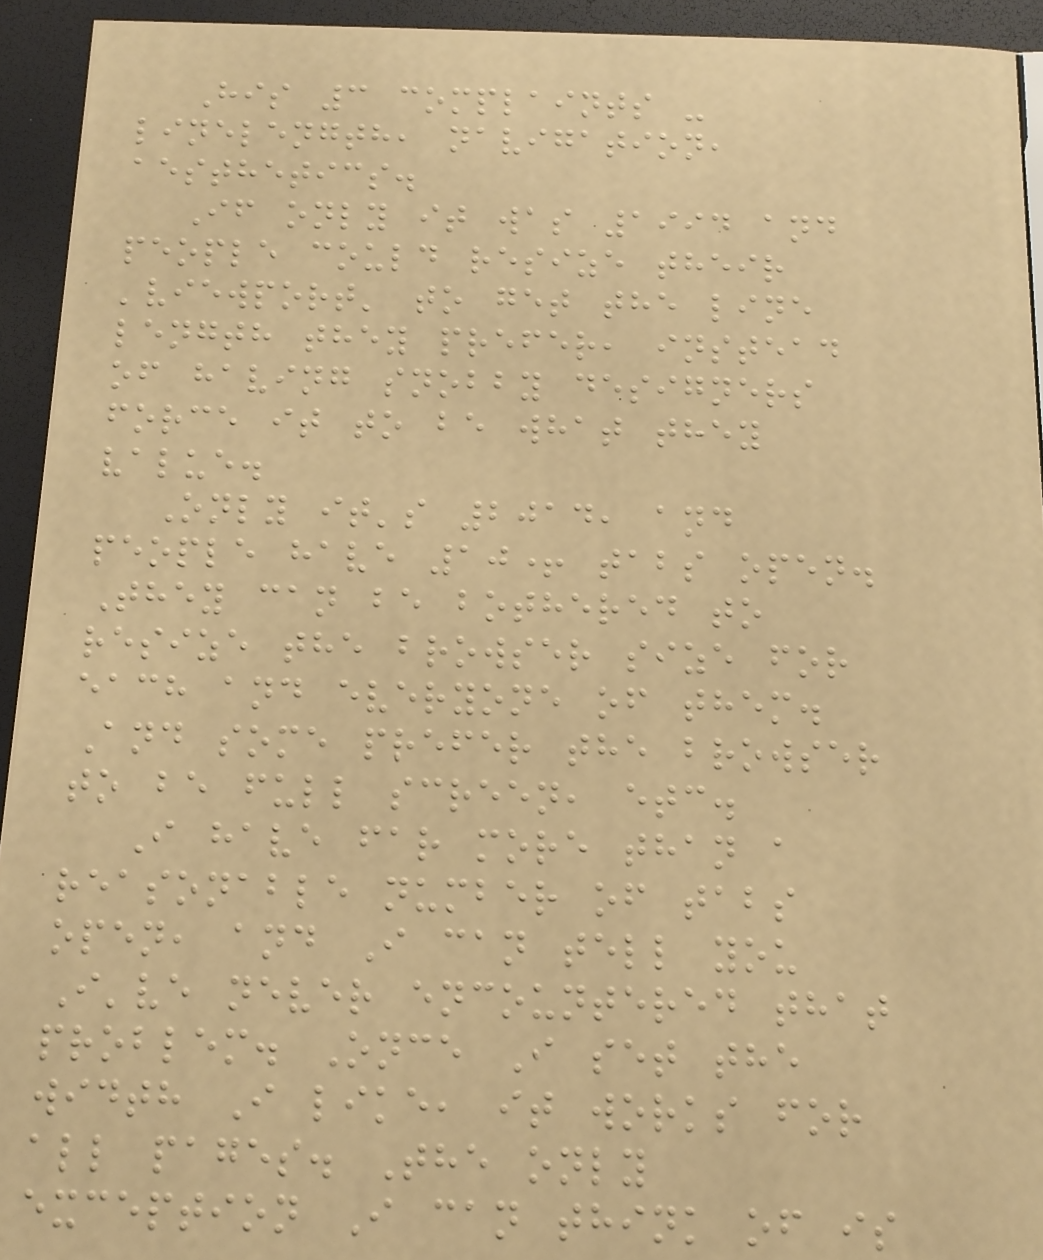His 3 complaints -
linelength, navigation,
aesthetics.
If only it was 1994 and
people could resize their
'viewport' to get the line
length they prefer, instead
of having snobby designers
force it to be what they
value.
Only it's 2014, and
people have 10+ tabs open.
They can be bothered to
resize the browser size for
each and everyone of them.
And some prefer the browser
to be full screen, etc.
I have far more than a
reasonable number of tabs
open, and I can tell you
I've never encountered that
problem. Once I set the
width I like, it works for
all pages. The only
exception I can think of is
